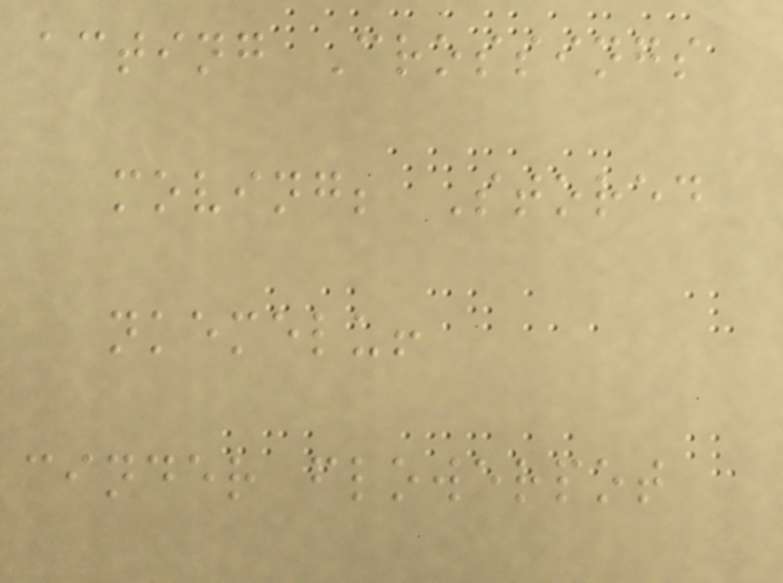acting Crossings
moving; Stored
nkemelu!
cinder flowerpot
